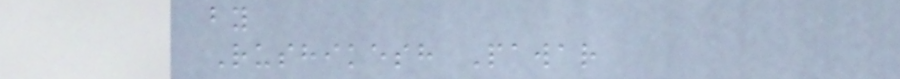by
Rushikesh Pawar
